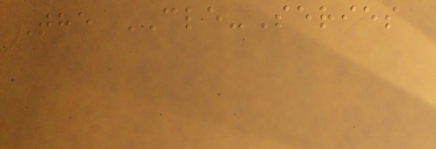The CLE-Series
